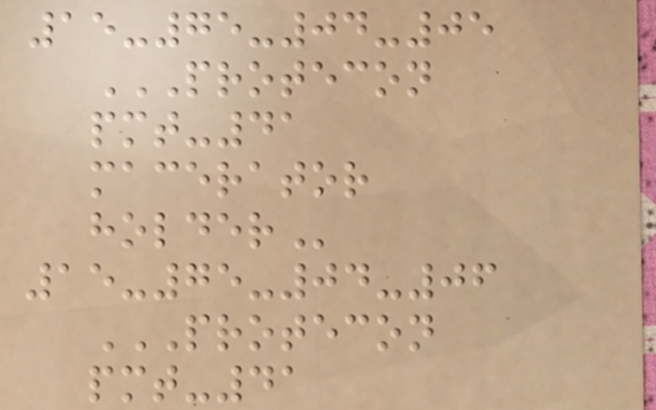15-75-04-05
PROTECON
PMT-41
MACERATOR
HOLDER
15-75-04-06
PROTECON
PMT-41
